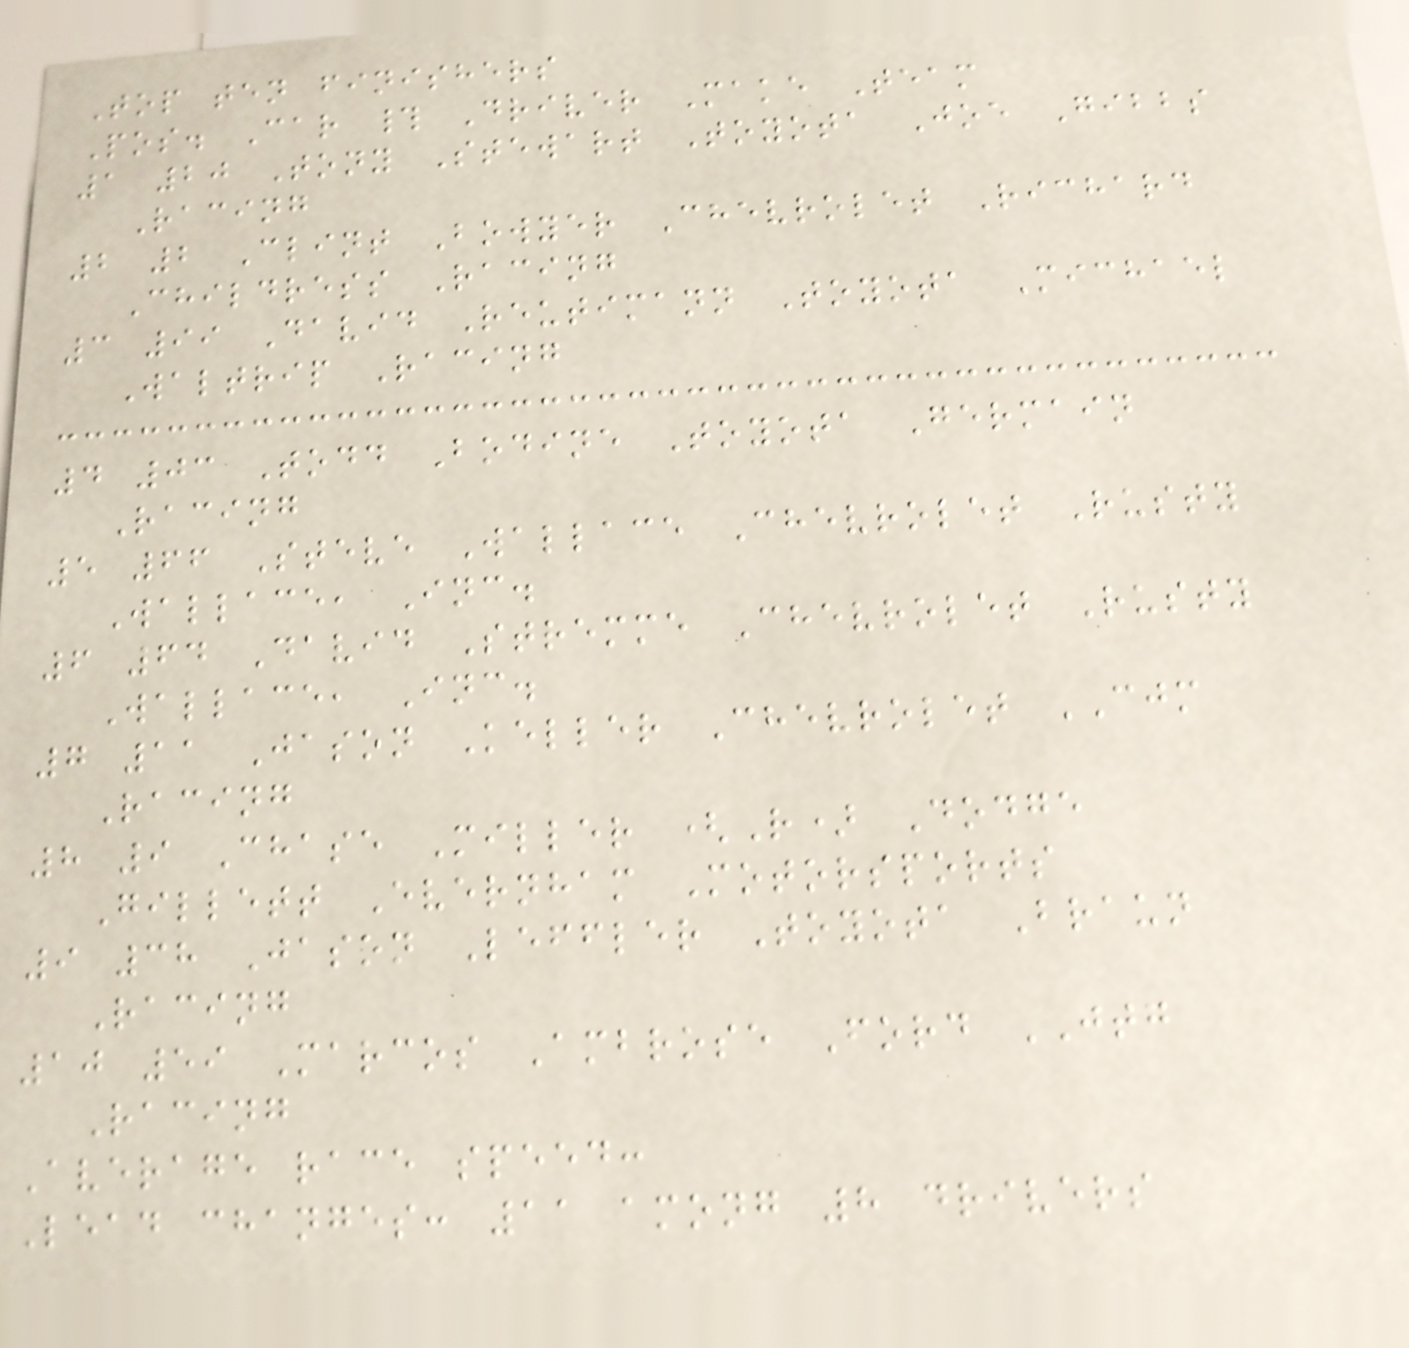Top ten finishers
Pos. Car # Driver Make Team
1 20 Tony Stewart Toyota Joe Gibbs
Racing
2 2 Clint Bowyer Chevrolet Richard
Childress Racing
3 99 David Reutimann Toyota Michael
Waltrip Racing
4 03 Todd Bodine Toyota Germain
Racing
5 66 Steve Wallace Chevrolet Rusty
Wallace, Inc.
6 64 David Stremme Chevrolet Rusty
Wallace, Inc.
7 11 Jason Keller Chevrolet CJM
Racing
8 9 Chase Miller (R) Dodge
Gillett Evernham Motorsports
9 38 Jason Leffler Toyota Braun
Racing
10 59 Marcos Ambrose Ford JTG
Racing
Average race speed:
Lead changes: 11 among 8 drivers
